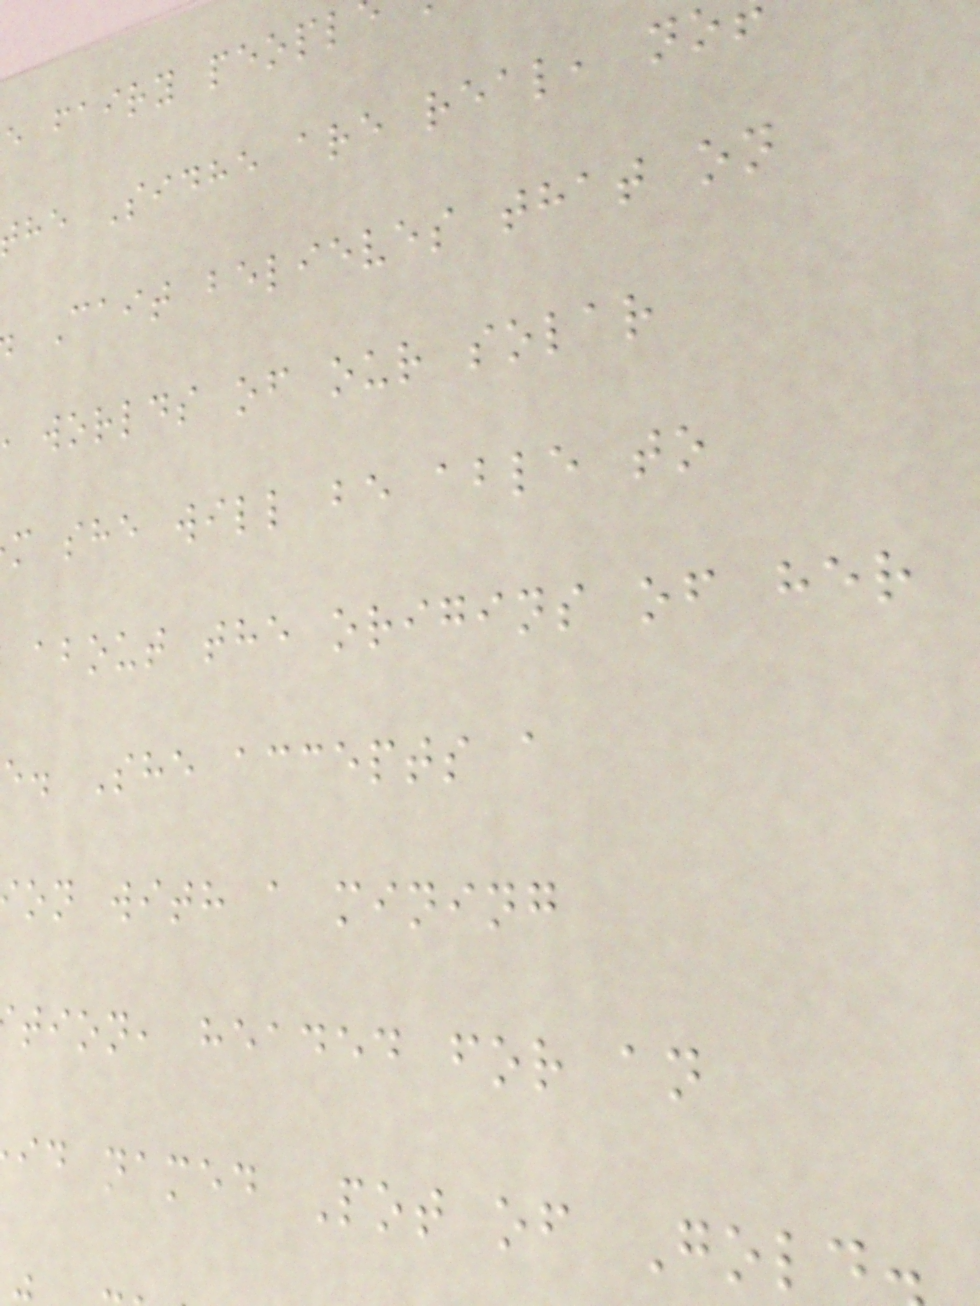e fairy peopl
the Sidhe are real, no
Cait believes that on
worlds of our solar
m she will be able to
about the origins of her
e. She accepts a
on with a mining
tion, headed for an
id named Pot of Gold
